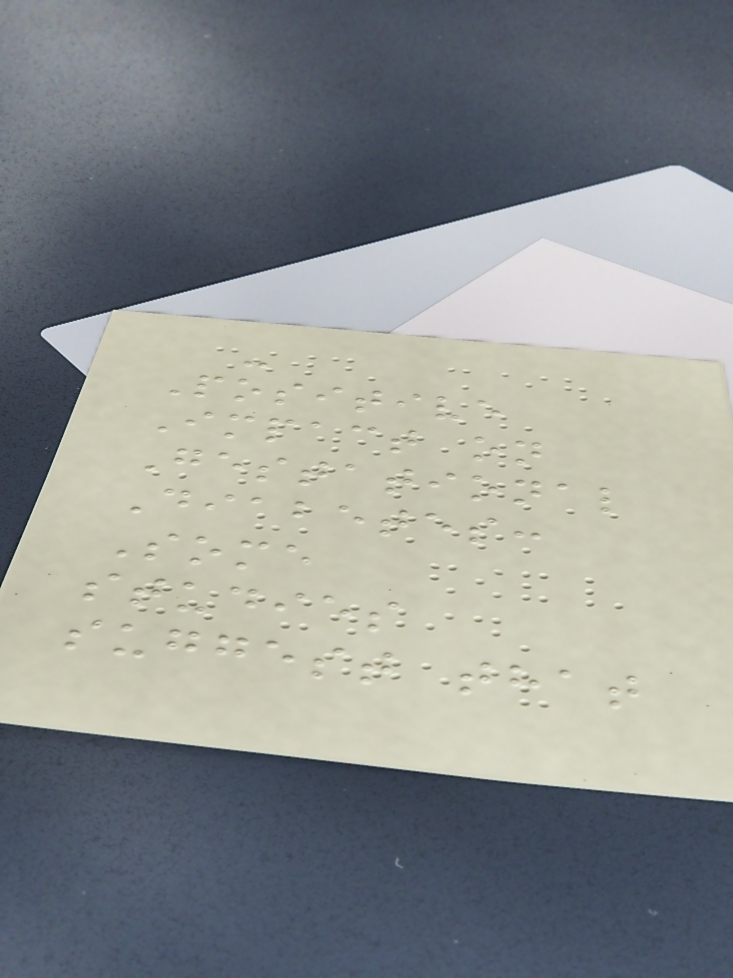-
Positive
Impact on
Gestational
Diabetes:
Some
studies
suggest that
